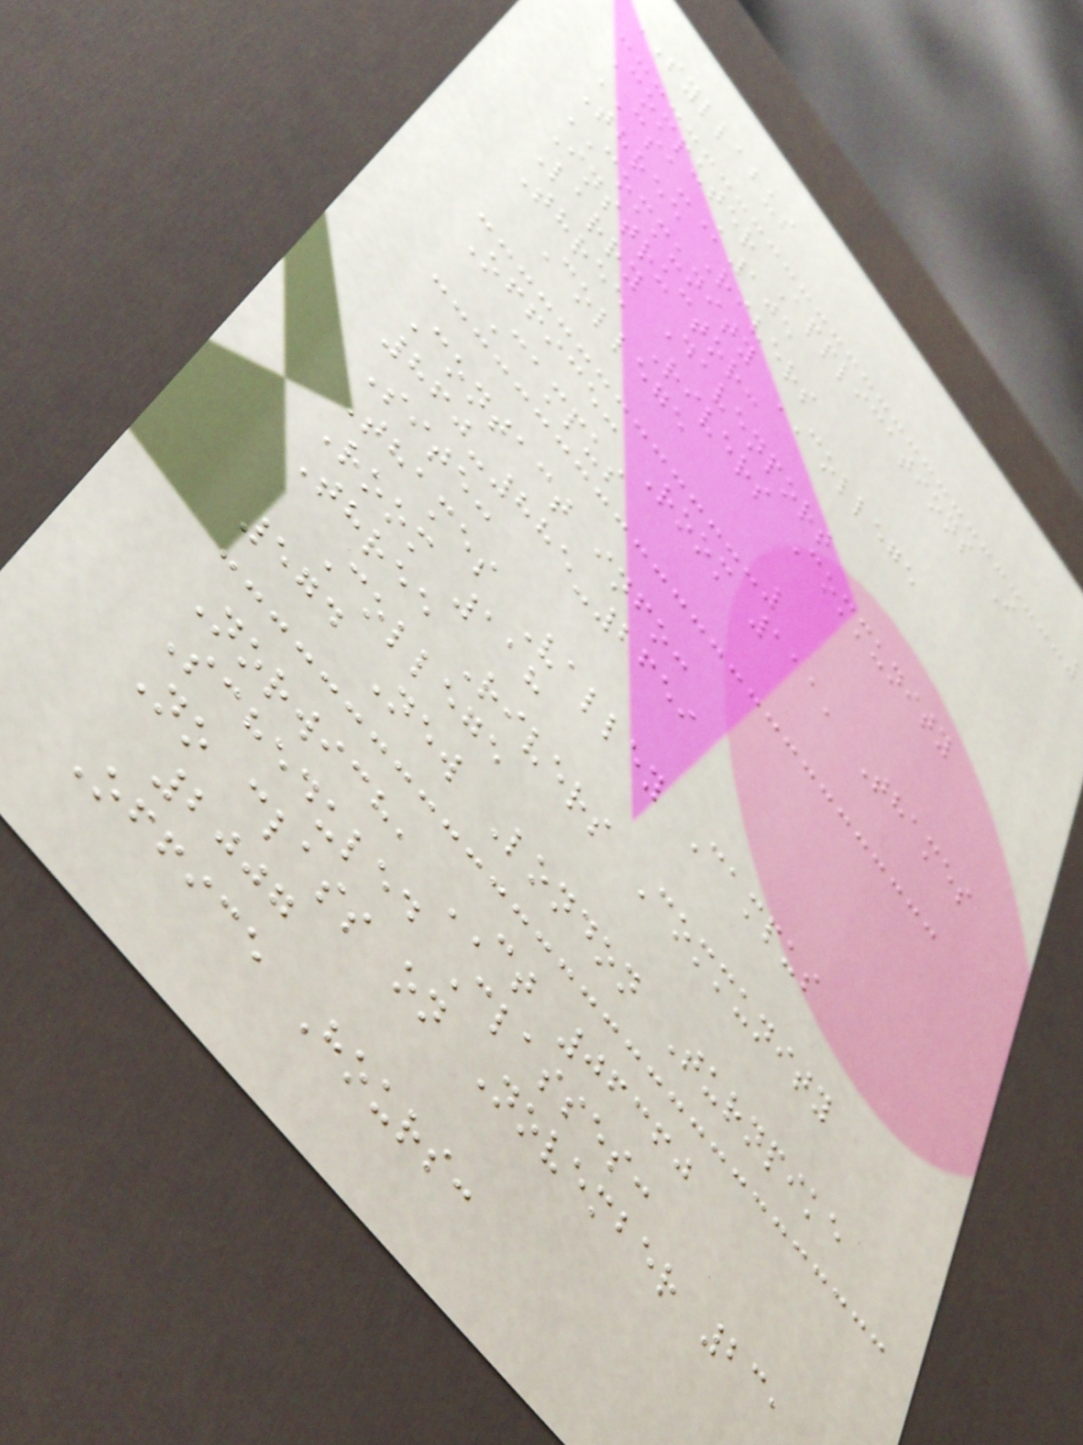SYLLABUS
Computer Applications I
CSA-K105
Three Rivers
COMMUNITY COLLEGE
Instructor:
Larry Davenport
Three Rivers Community
College
Office: Room 111, Thames
Campus
Contact info:
860-885-2659
Site:
Thames Valley Campus
Room 118
Three Rivers Community
College
574 New London Turnpike
Norwich, CT 06360
Scheduled Classes:
No class on November 23,
2007
Office Hours:
